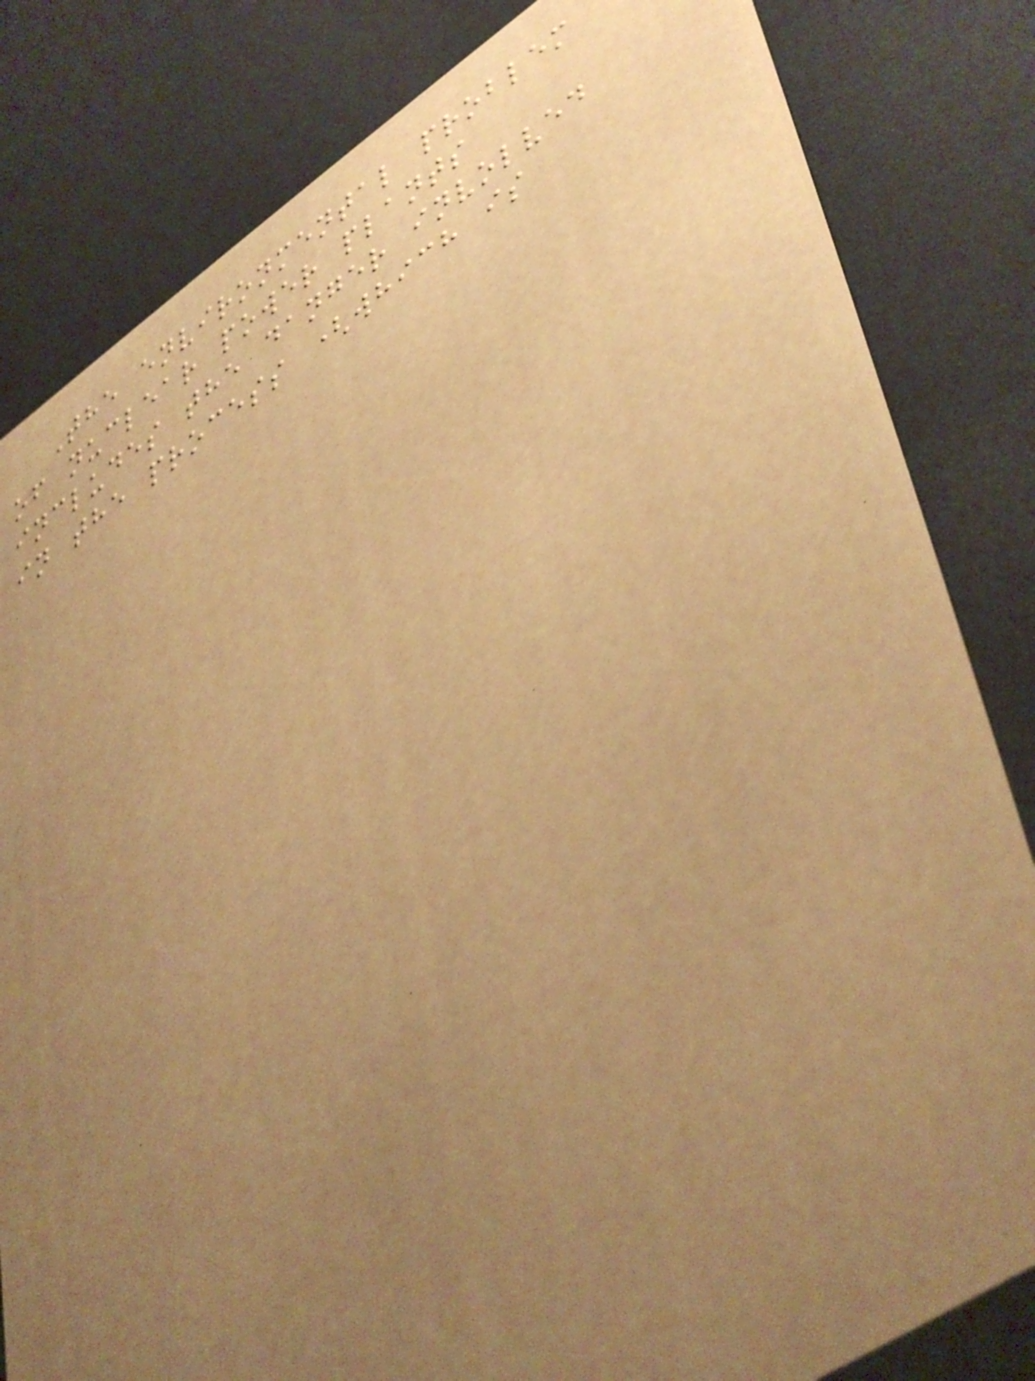The environmental problem
of nuclear power plants
includes the danger involved
in the process (which is
